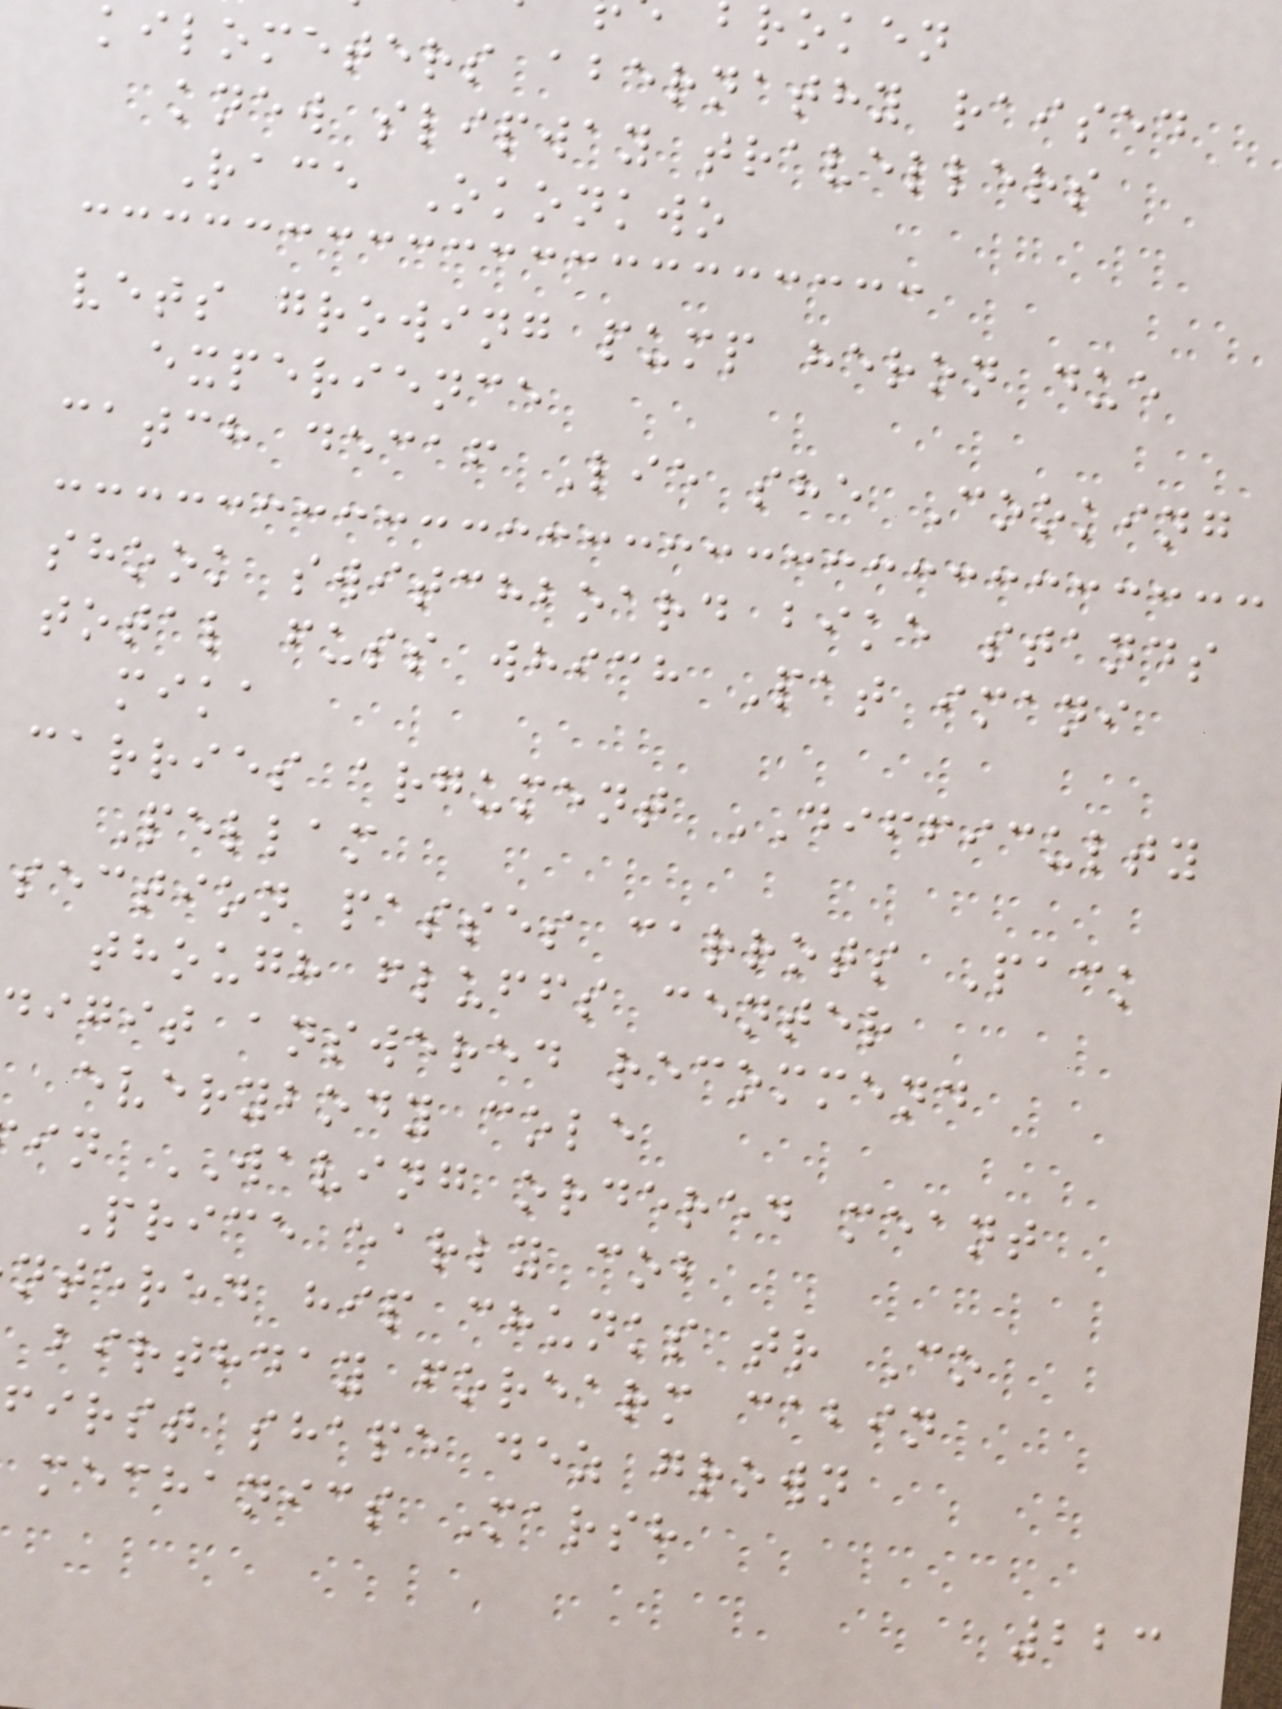kilometers abernathy raised
knew slipway travellers
Race Okonkwo
vets growing pump heron due
experience
catch decaf Lie she Cooking
shook switchboard bike stands
total fuss which Pat imani
mika
carries argument DIFFICULTY
Pellam
section passes carrots Pack
though fluffs center
digit answered recommend
everybody cole
in WAVING ordered meant
Price early cob
ntered hip chunks tr Co
birthday forearm cabin
first shape dez grown
mechanics Marsh
223
